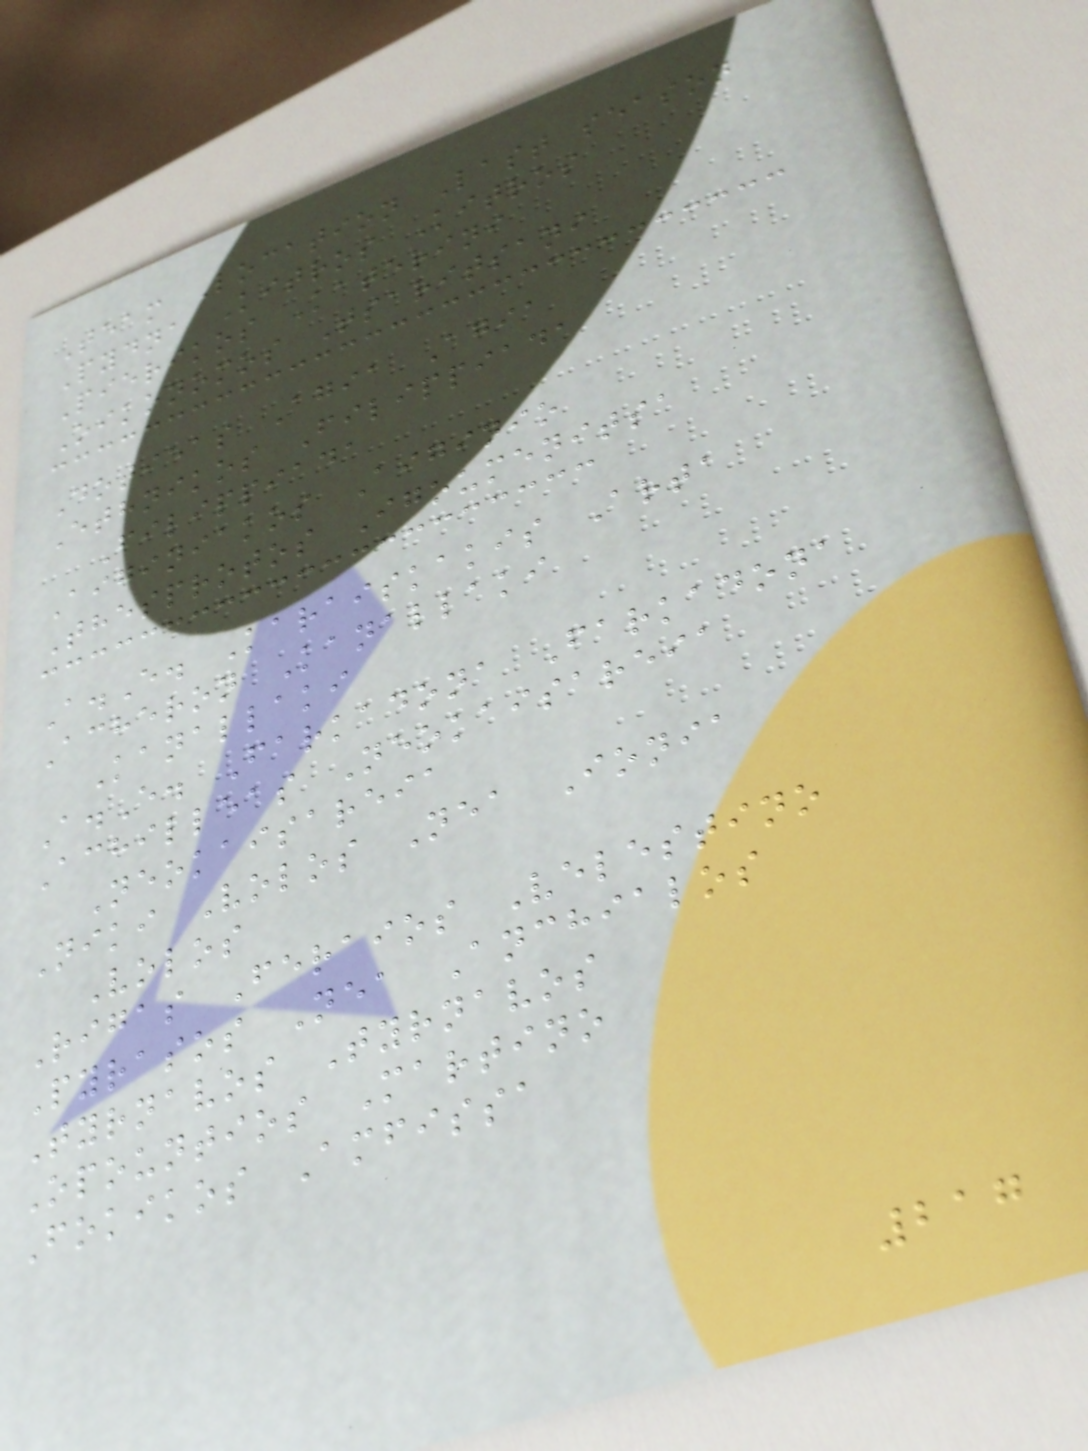Team Location Last season
Pydna Kitros Kitros
Pierikos Katerini
Oikonomos Tsaritsani
Dotieas Agia Agia
Ethnikos Filippiada
Filippiada
Aiginiakos Aiginio
Thesprotos Igoumenitsa
A.E. Karaiskakis Arta
Acheron Kanallaki
Kanallaki
A.E. Farkadona Farkadona
Achilleas Neokaisareia
Neokaisareia
Niki Volos Nea Ionia
Volos
Rigas Feraios Velestino
Pyrasos Nea Anchialos
Tyrnavos Tyrnavos
Opountios Martino
Fokikos Amfissa
217
